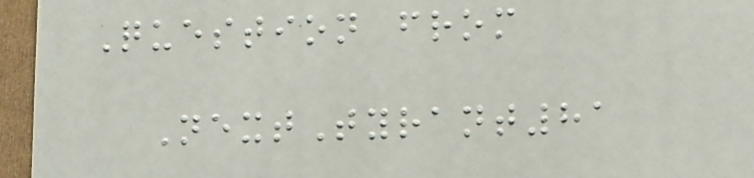Question from
NextTyrant81
